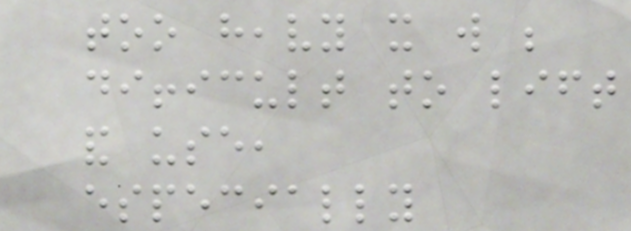too heavy it will be
difficult to lift
and use,
especially
